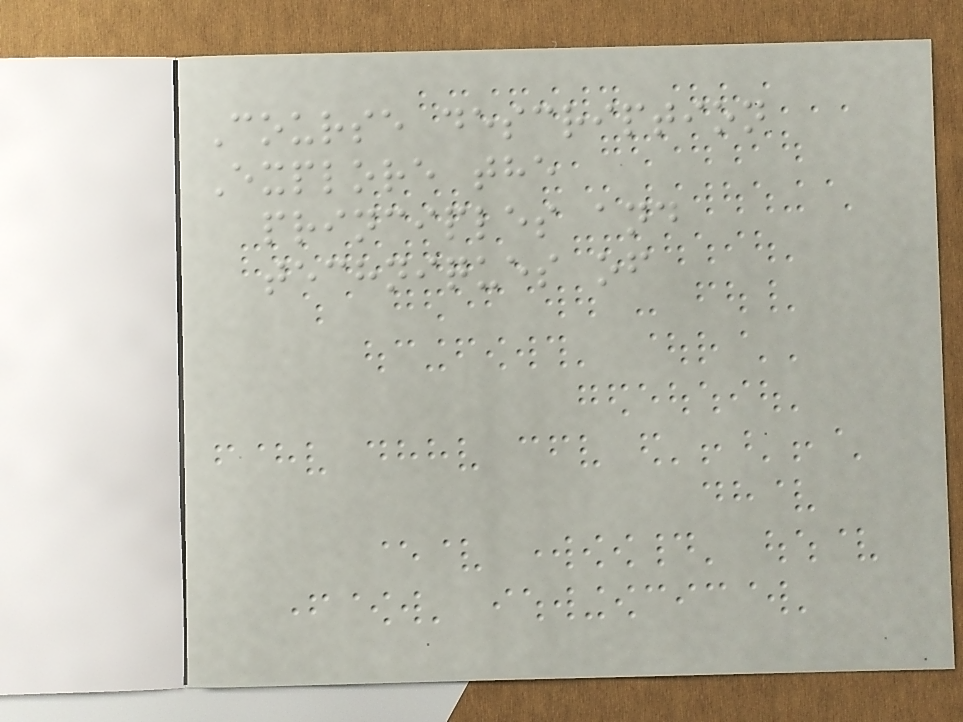Course description
Explore the
principles and
techniques of
